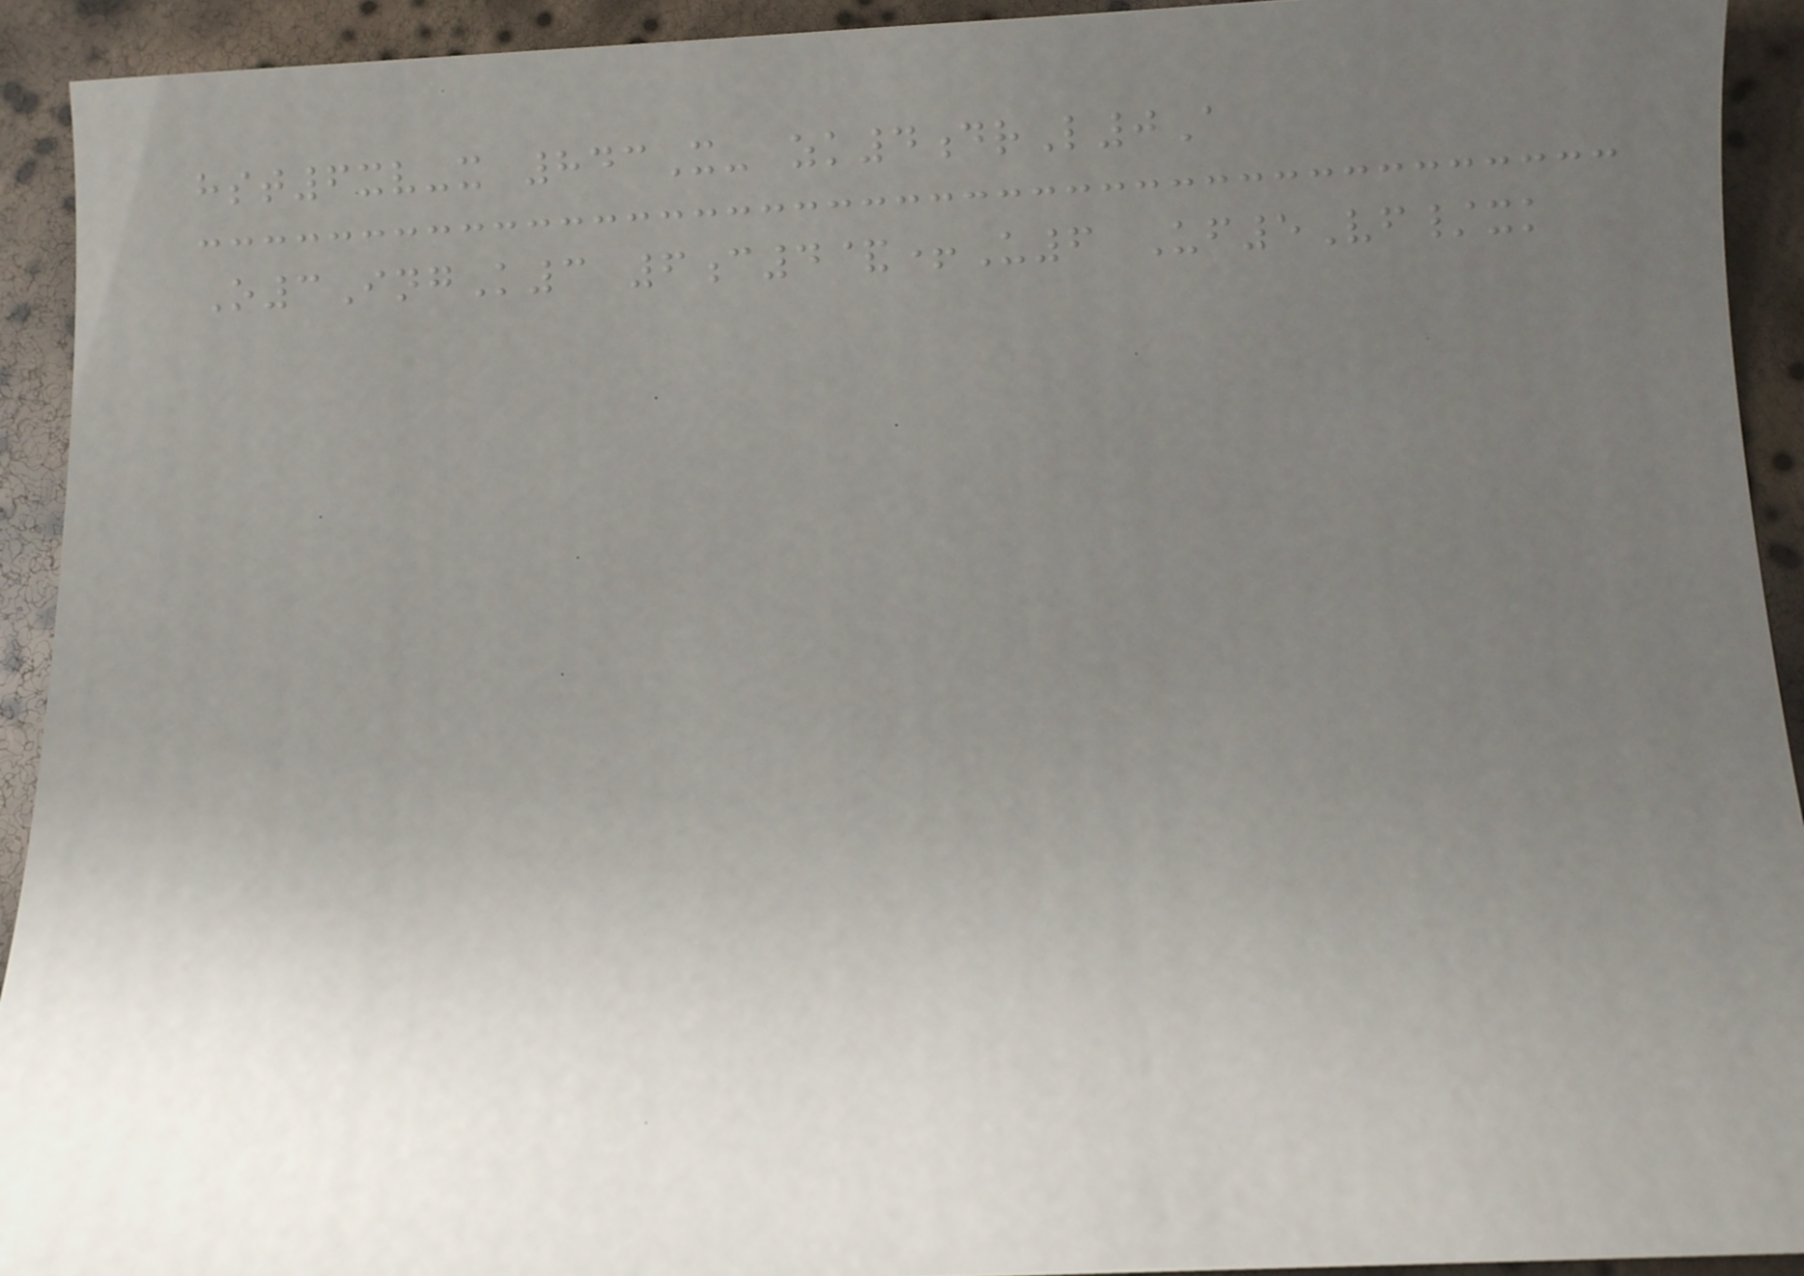hst6xv-x 843X- zk4drL0A
O3IngK3 6c4&+U6 Uf5Vf/xk
